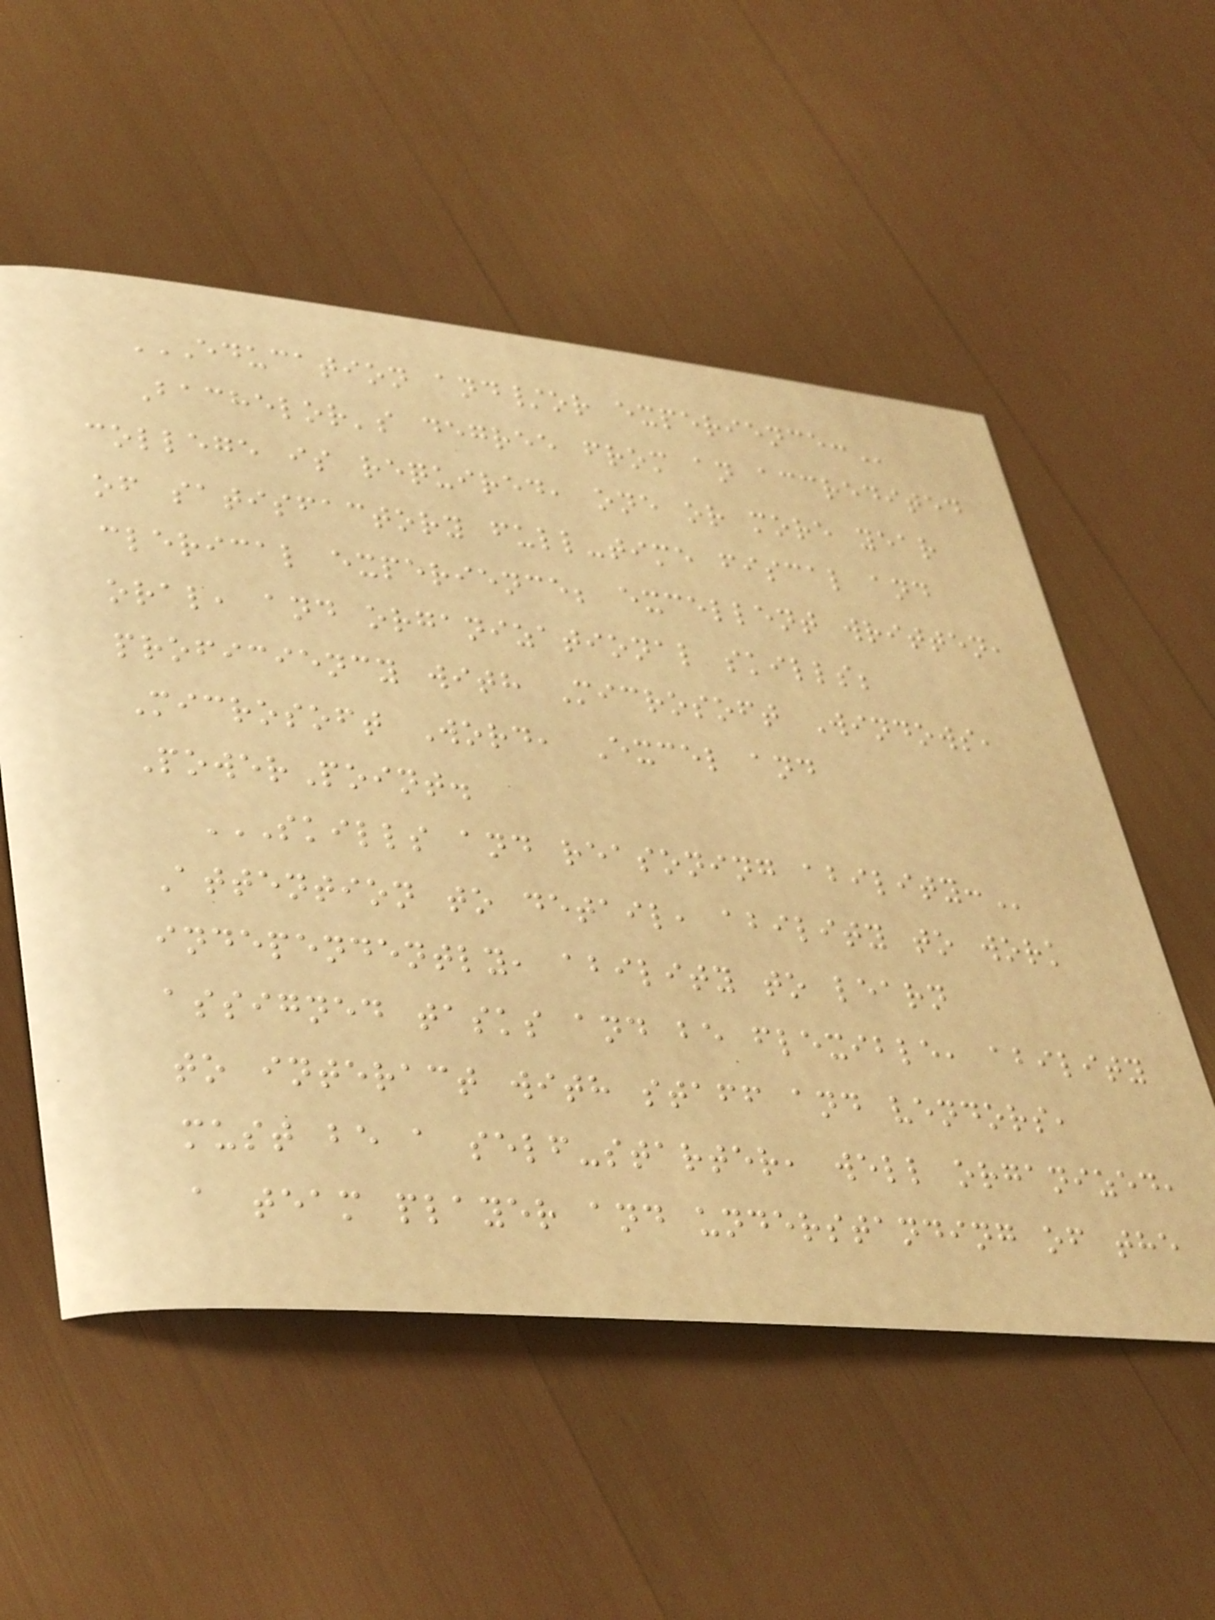EDUCATION AND/OR EXPERIENCE:
Bachelor's degree from an accredited
college is required, one or more year
of satisfactory full-time fiscal and
clerical experience; excellent written,
oral, and organizational skills;
proficiency with Microsoft Windows,
Microsoft Word, Excel and
PowerPoint.
SKILLS AND REASONING ABILITY:
Attention to detail, ability to work
independently, ability to learn
assigned tasks and be flexible, ability
to interact with staff and vendors,
must be a self-starter, well organized,
a team player and understanding of the
